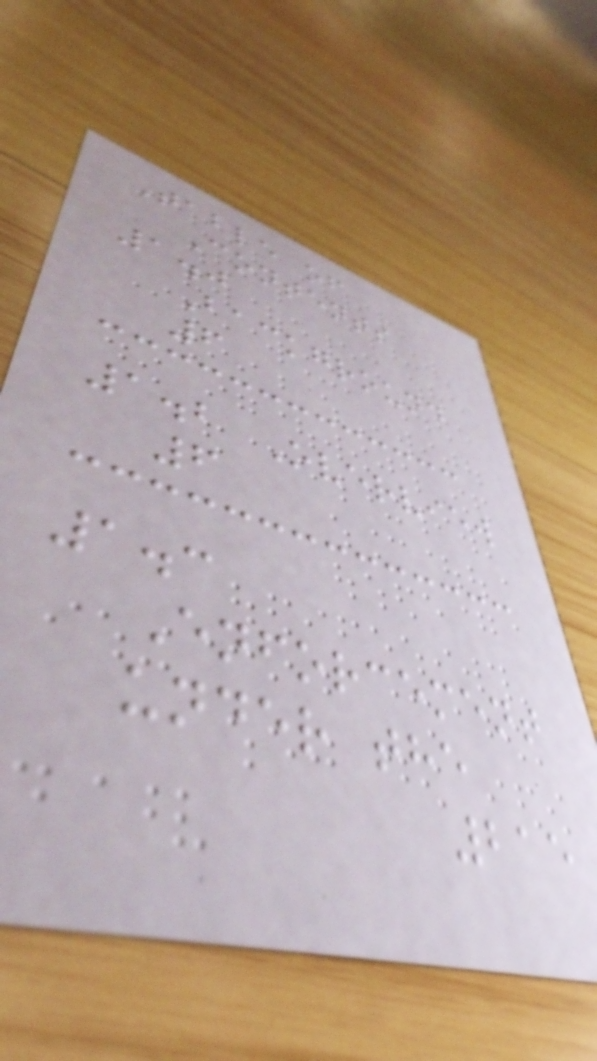Table of
Contents
1.0
Background
6
1.2 Overview
6
1.3
Enforcement
under the
215
